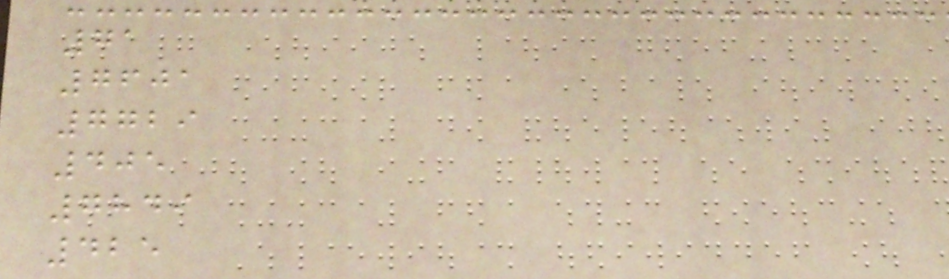71
7601
7729
405
7849
425
